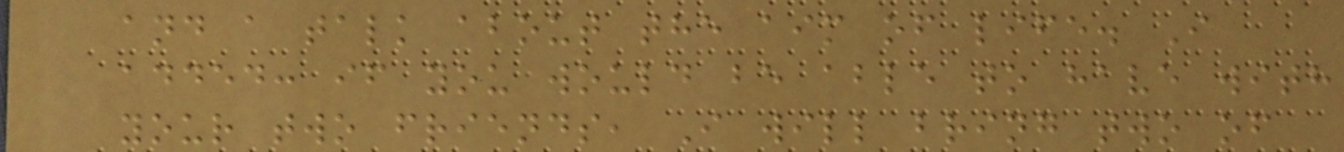and a talk about the aim of life. I
added: if you would be able to have with
your two friends, I will bring two of
